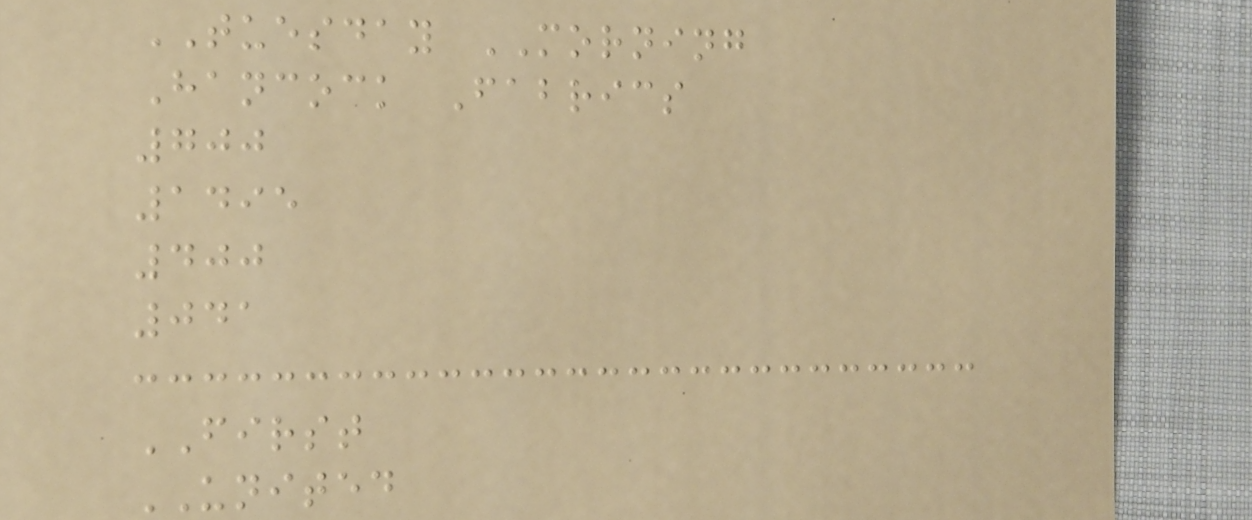TUESDAY MORNING
Hancock Fabrics
700
1495
400
041
FIRST
UNITED
